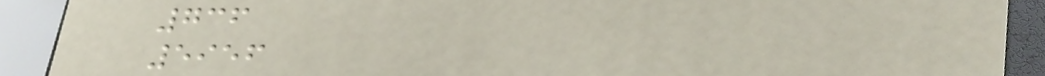736
5956
